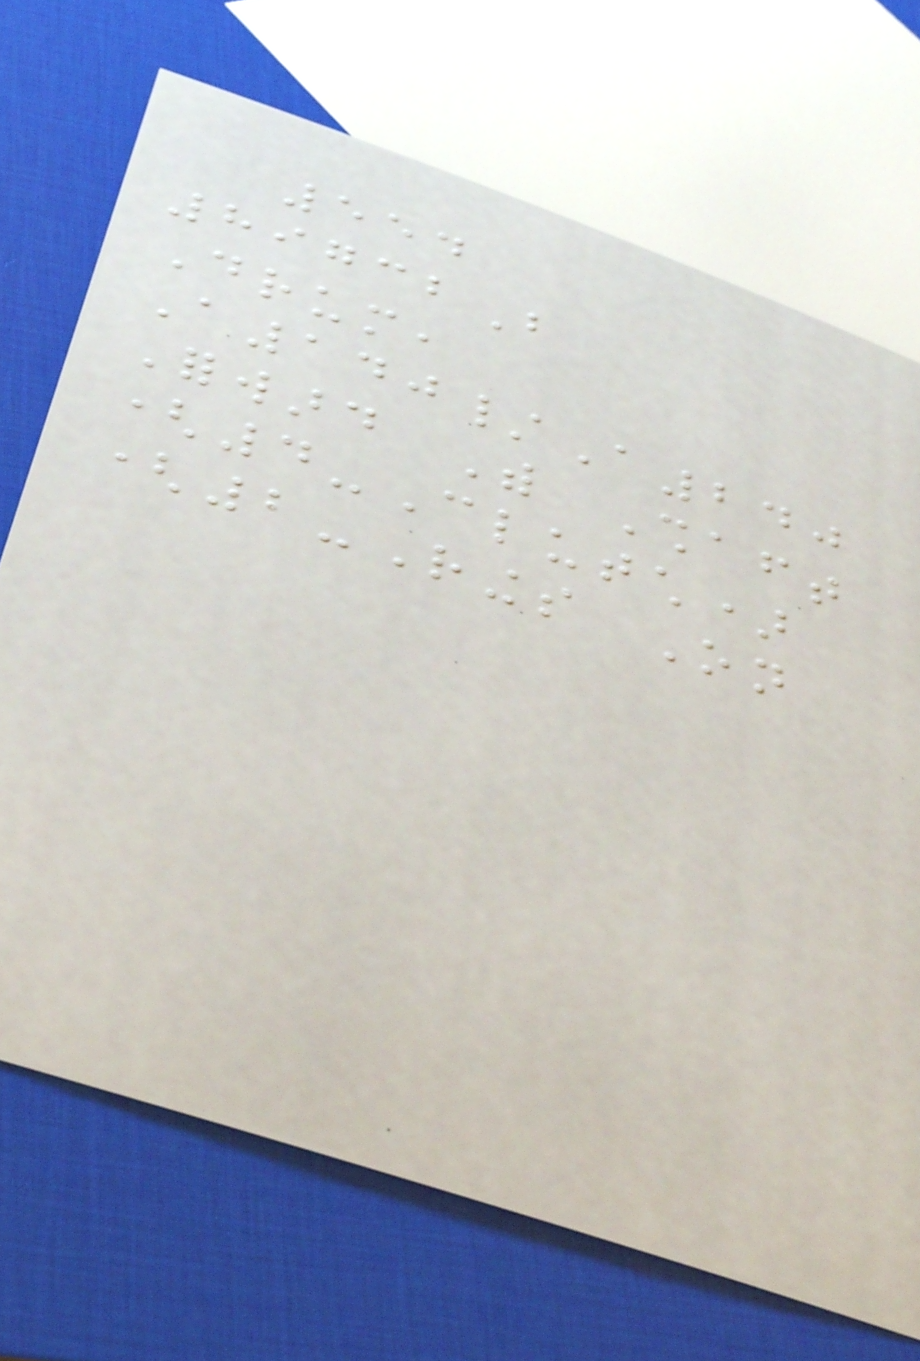554
89732B
Drum,
A140/A240
Forward With Shaft
(4-Clutch)
(2-Rings On
